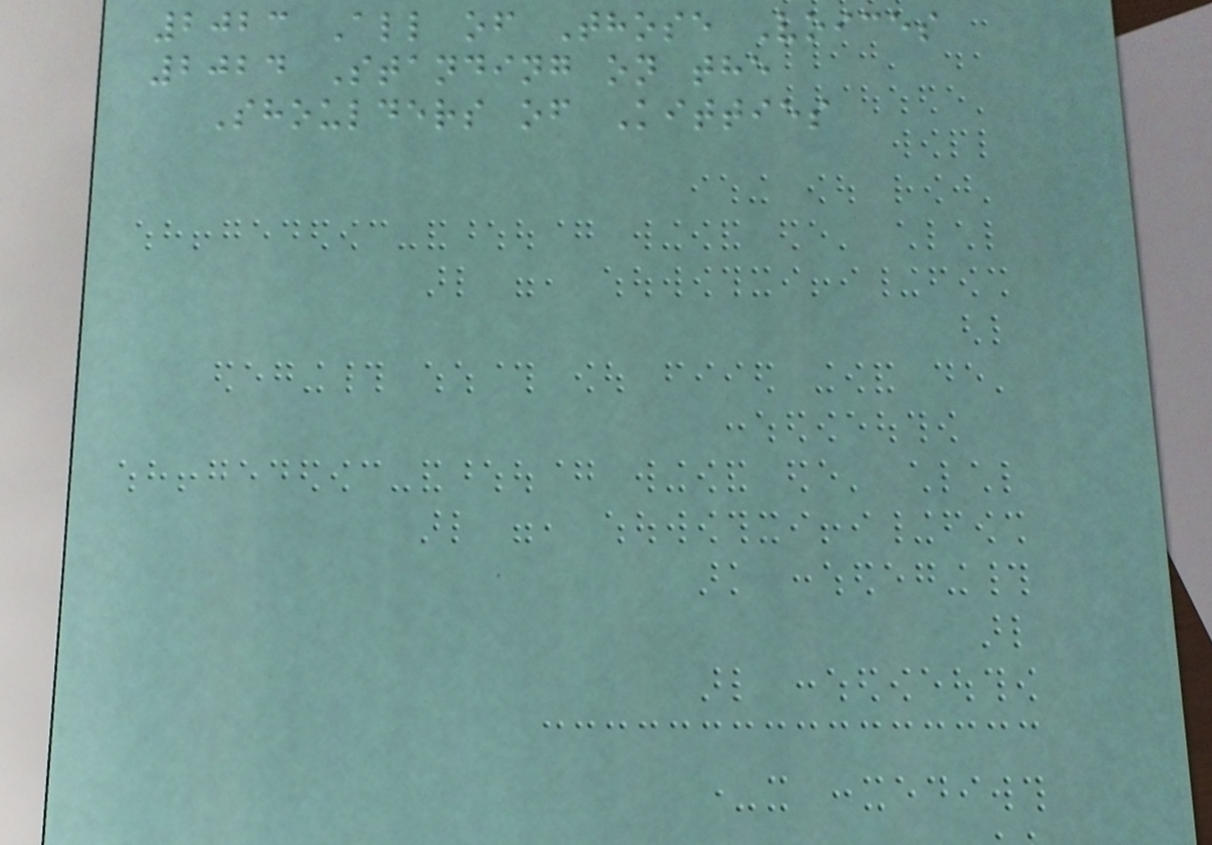2023 All of Those Voices
2024 Standing on the
Shoulders of Kitties
